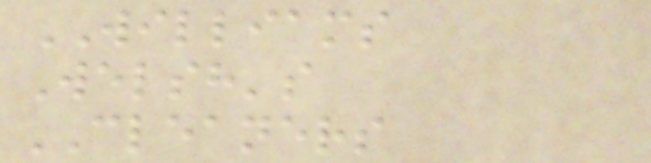WILLIAMS
Welsh's
CLEANERS
